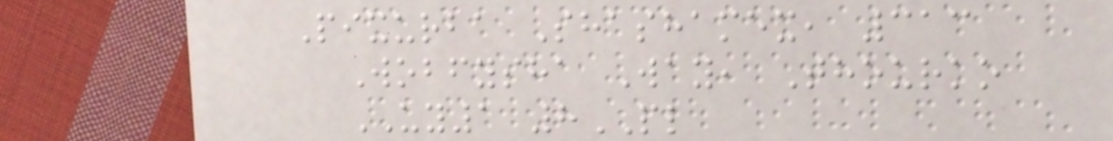Pixurba Shashamex, 313
Wobfysha Way, Thourko
UY1 8PL
